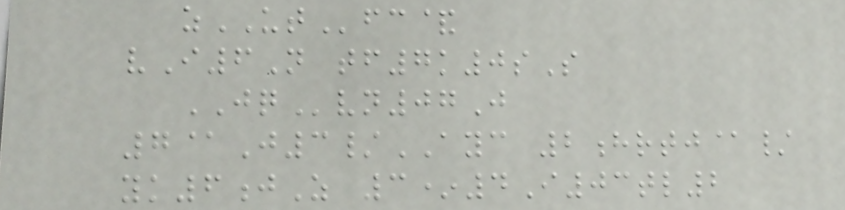zUTfc&
vI6N tf7k0sS
JQvn07J
7@J3/AYC 2hrtj@/
yk6jZ 3*4I03tl2
